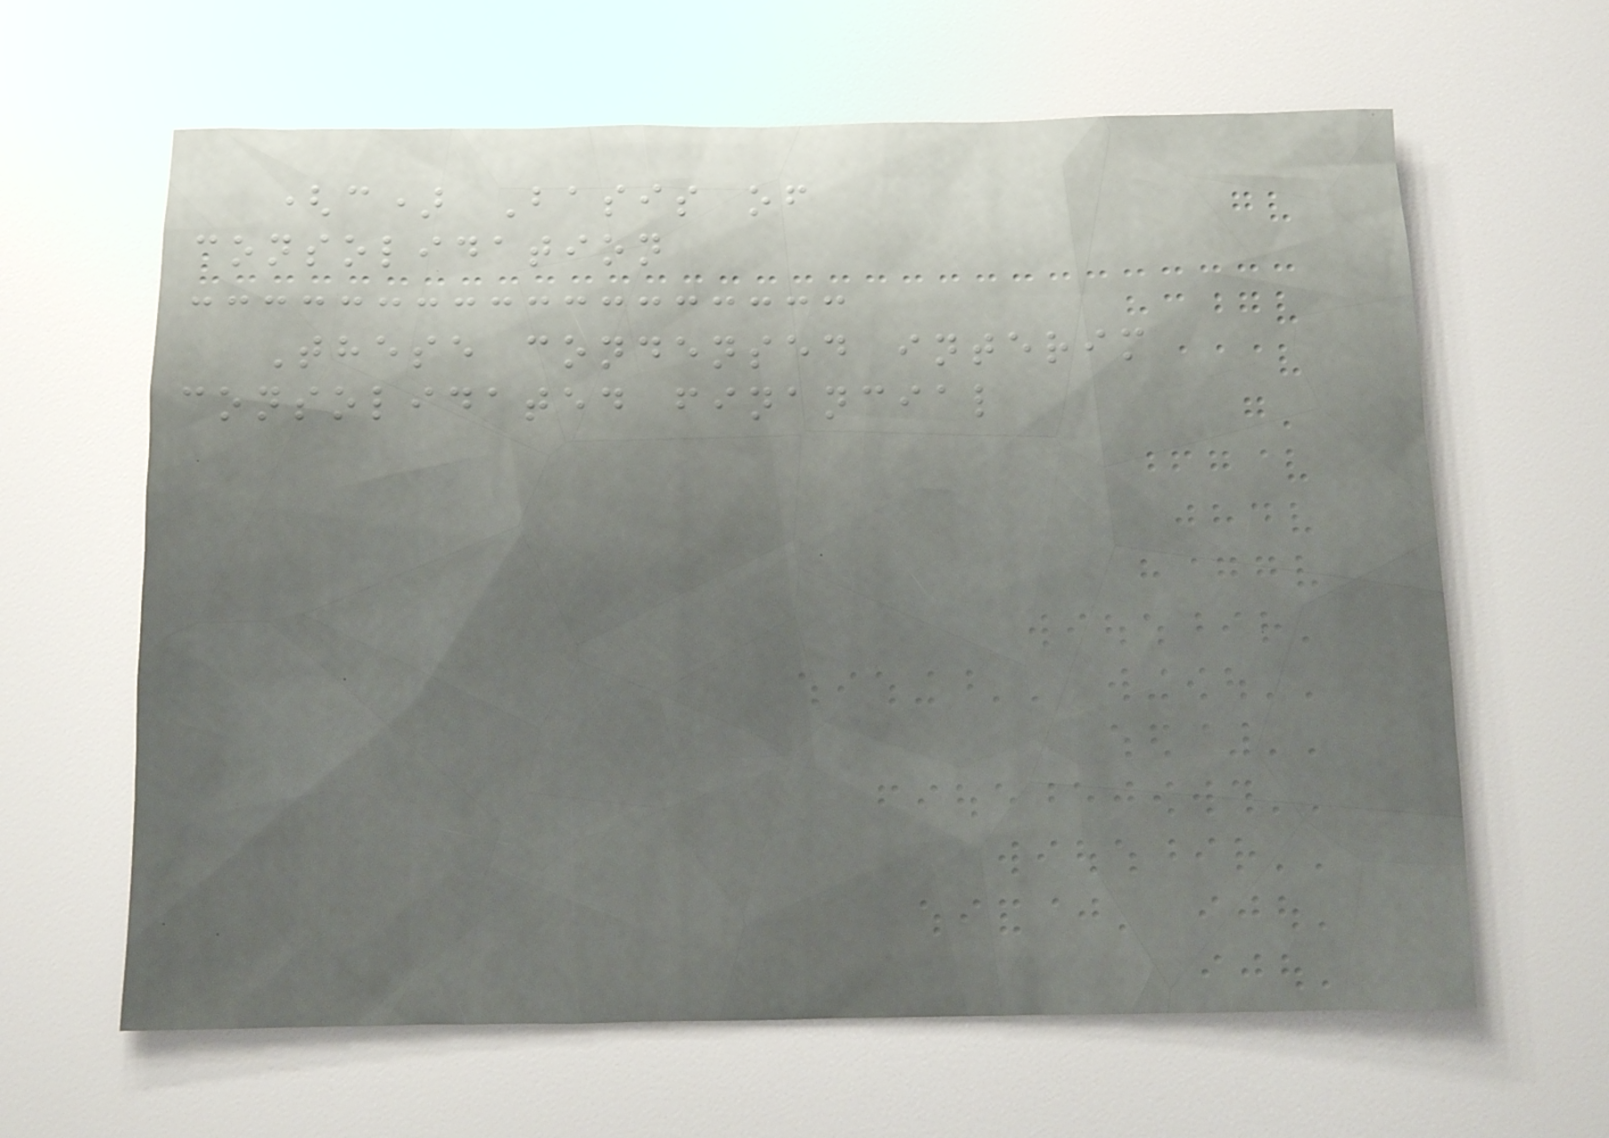(c) Basis of
consolidation
These condensed interim
consolidated financial
